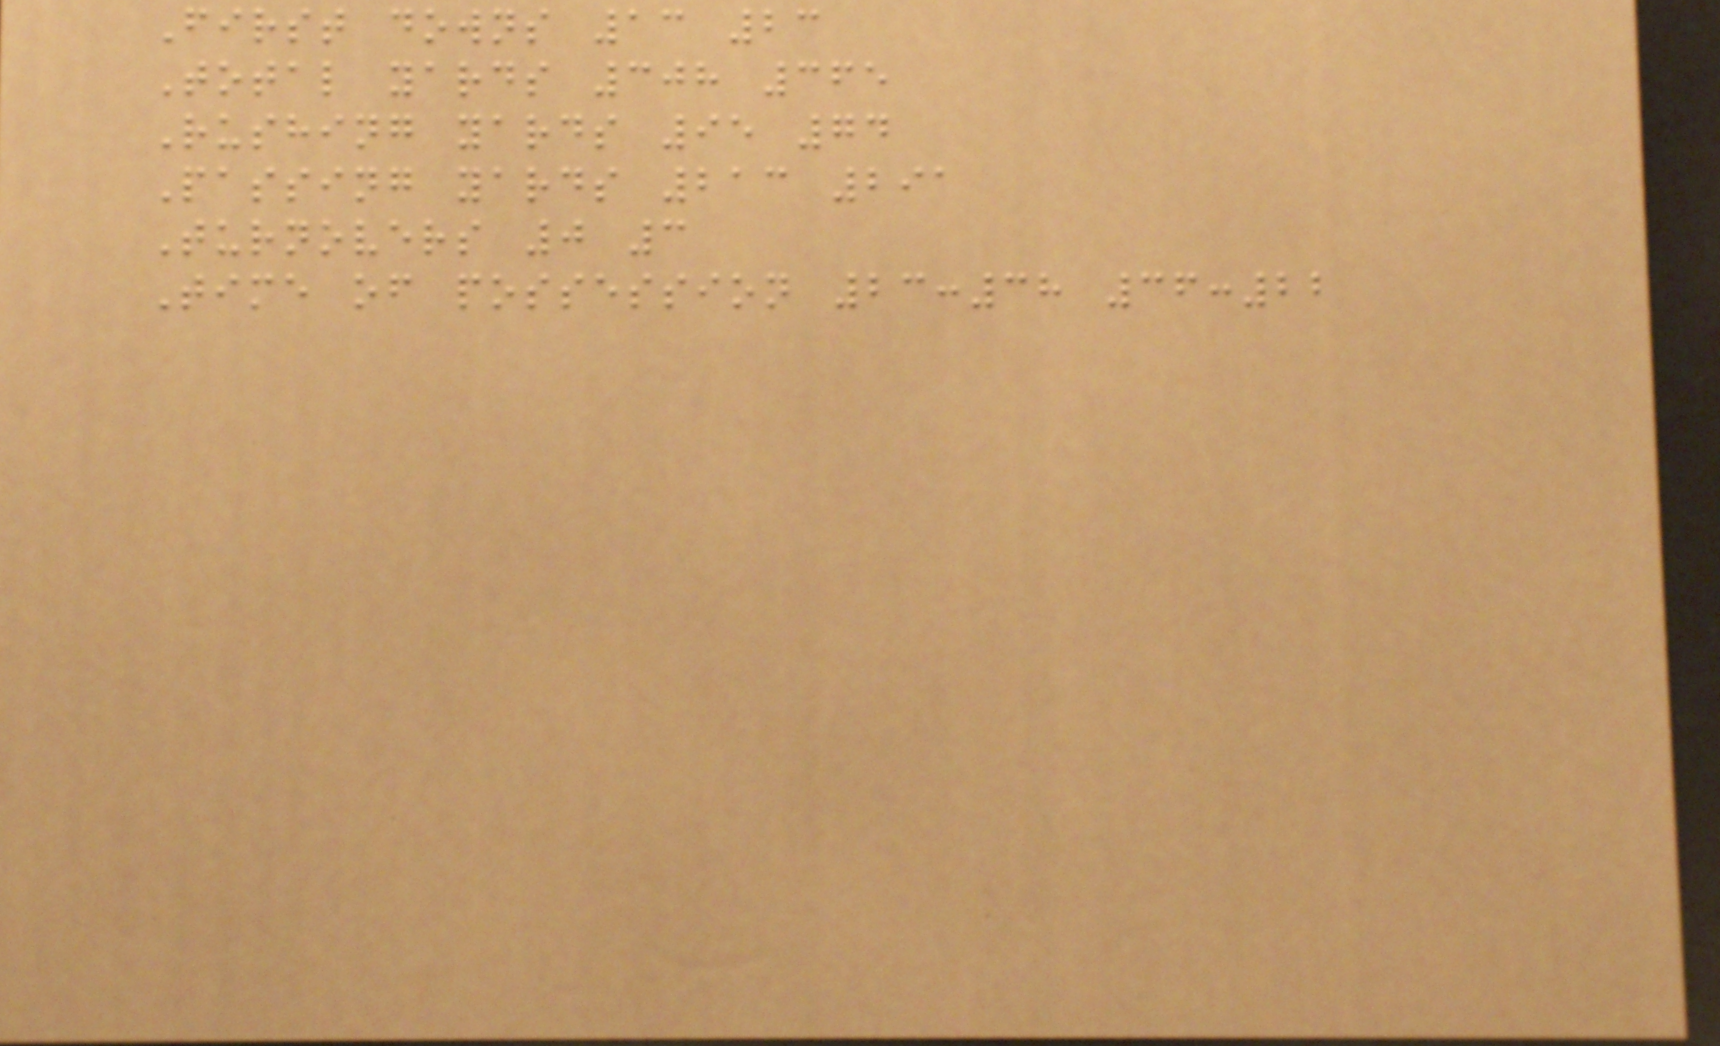First downs 13 23
Total yards 308 365
Rushing yards 95 74
Passing yards 213 291
Turnovers 0 3
Time of possession 23:38 36:22
